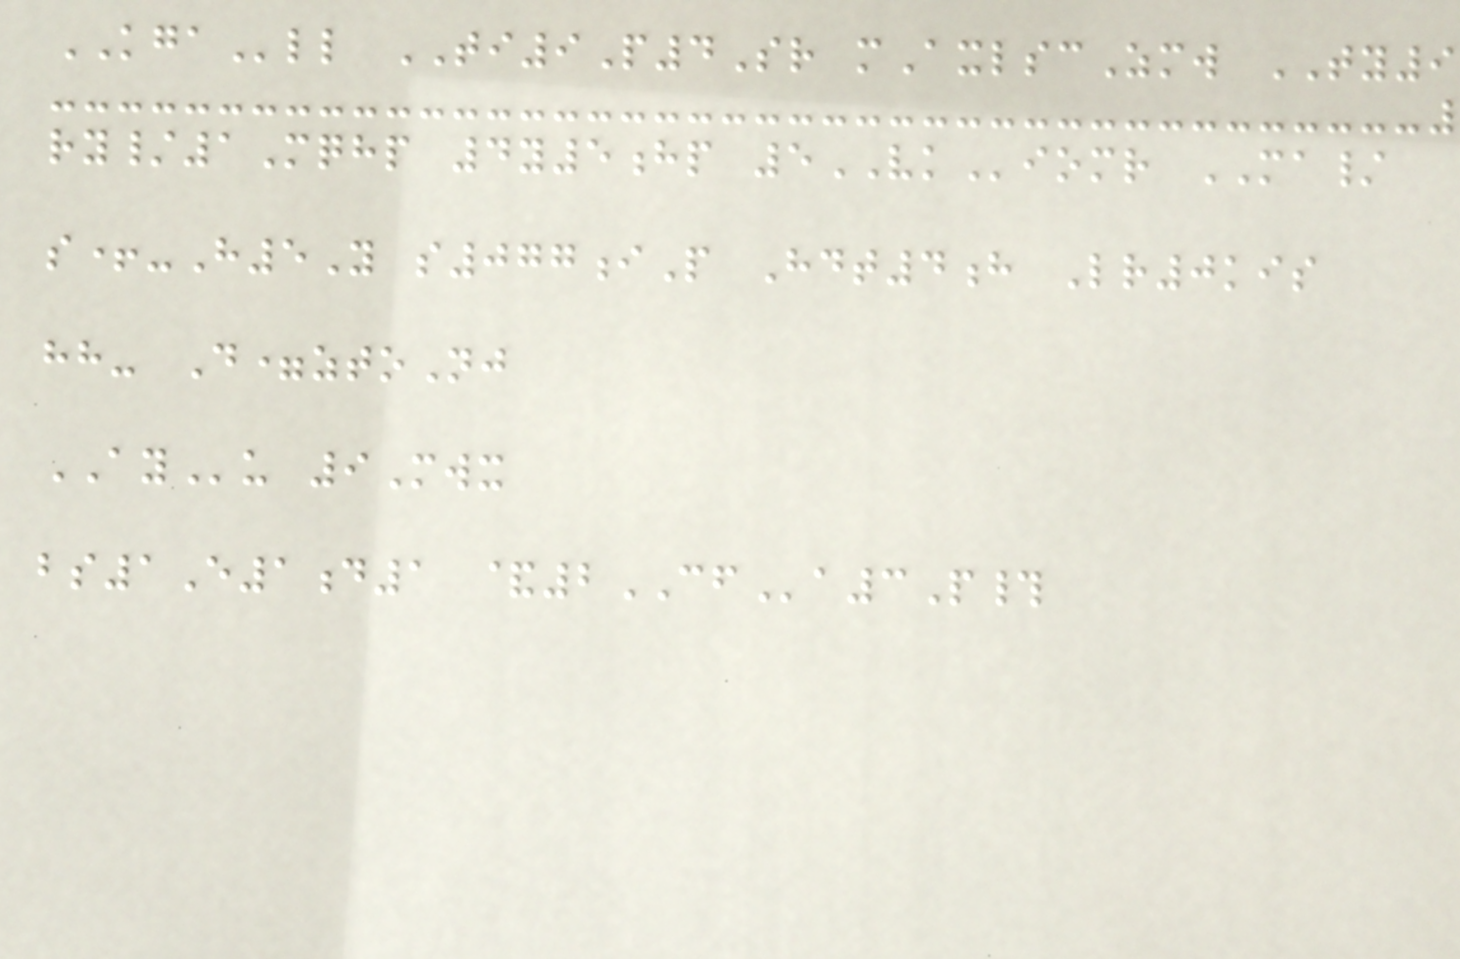KGAll TI9P4Sr mAxlscZmw TY9
ry/1Mqhp 4y5hp 5VKiomr MA/
s+-H5Y s077iP Hdt4h Lr0kis
hh- D=ztoNj
AYu 9Mwx
bs1E1d1 &2CFa3P#
